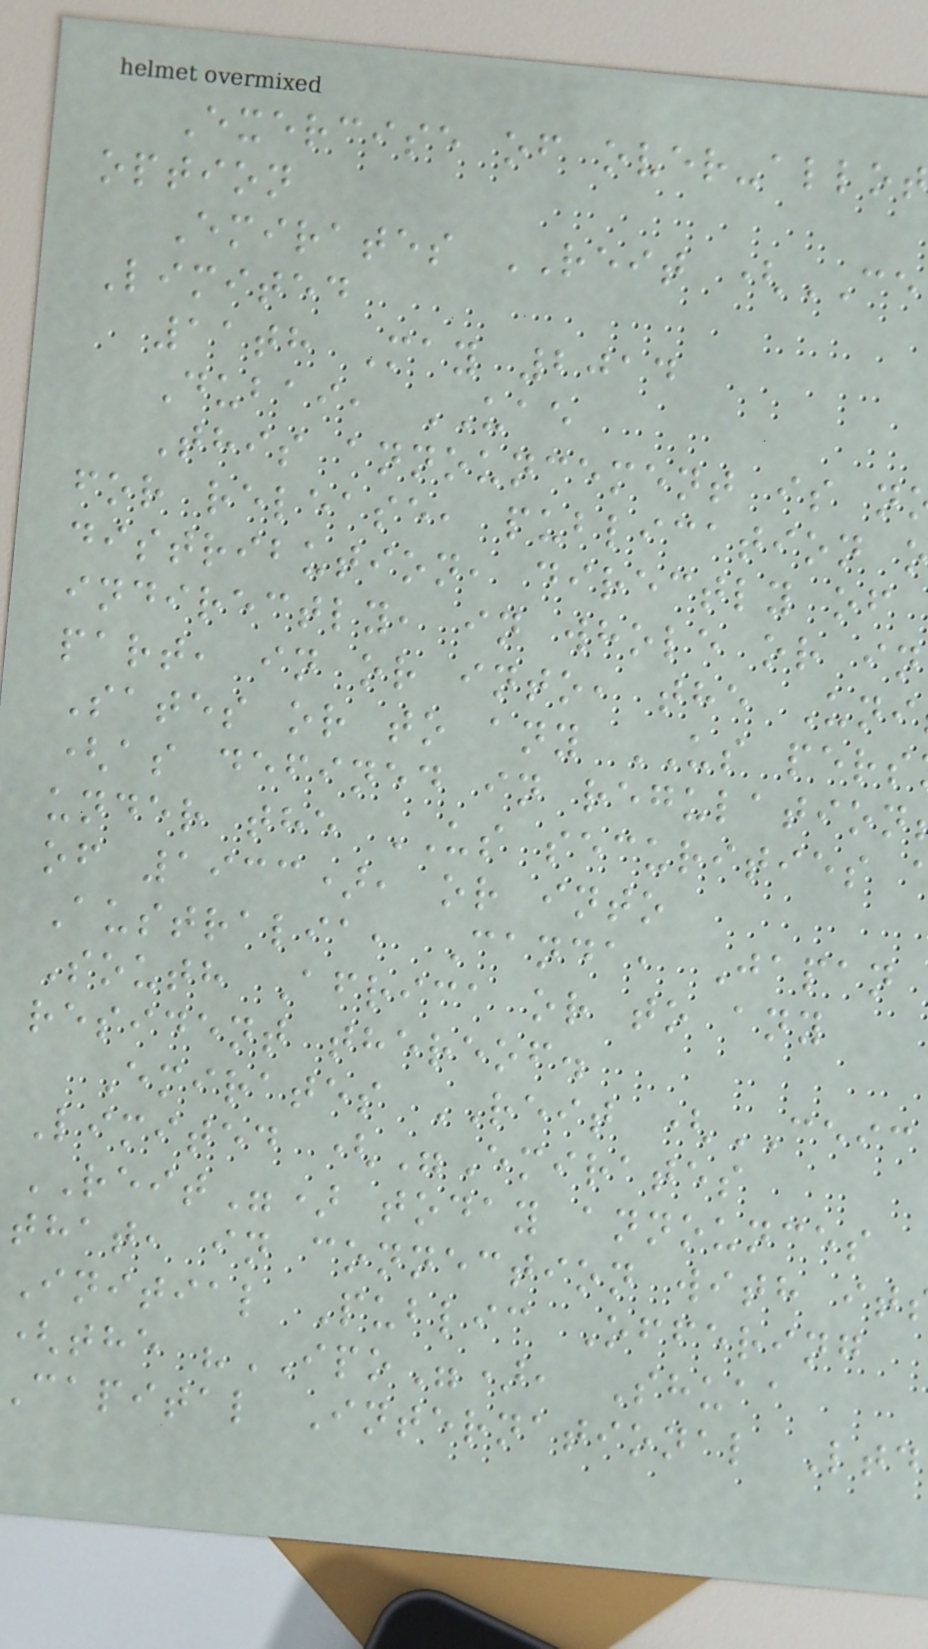Exercise of over-allot
option
Emirates REIT (CE
Limited
11th May 2014
Dubai, UAE
This announcement is n
for release, publication
distribution, directly of
indirectly, in whole or in
part, in or into, the Uni
Sates or to any US pers
(as defined in regulation
under the US securities
of 1933), or into
Australia, Canda, Japan
South Africa or to any
resident thereof.
Emirates REIT (CEIC
Limited ("Emirates
REIT") today announces
that, in connection with it
Initial Public Offering
(the "IPO"), Shuaa
capital International Ltd
